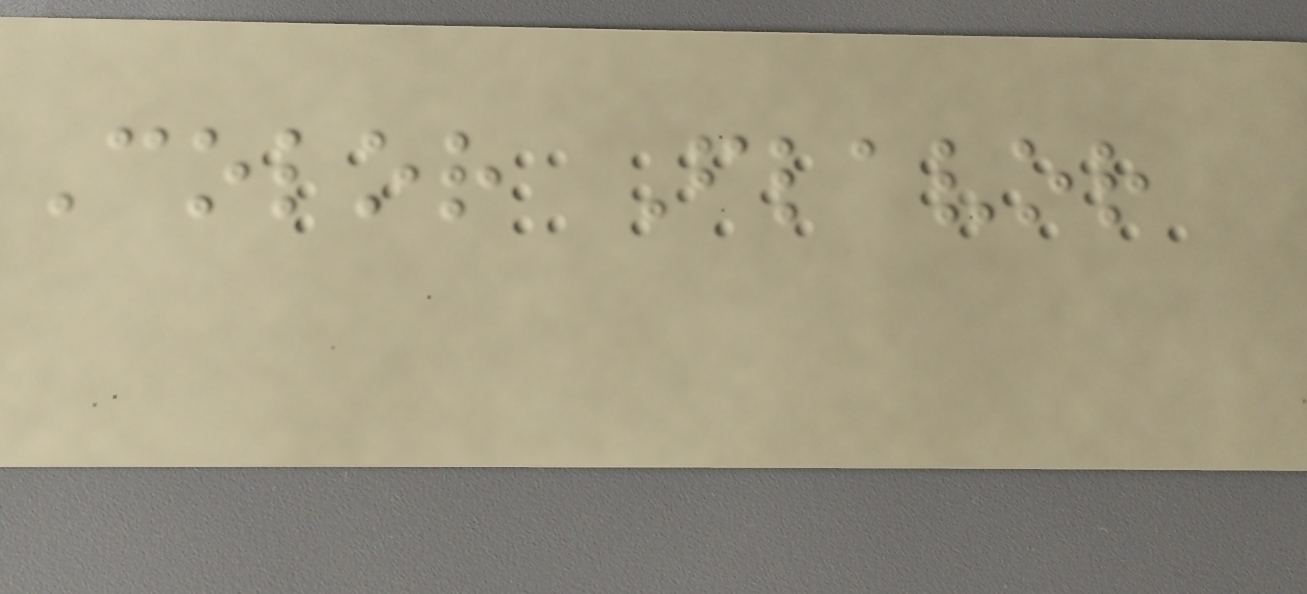Color Flavor
